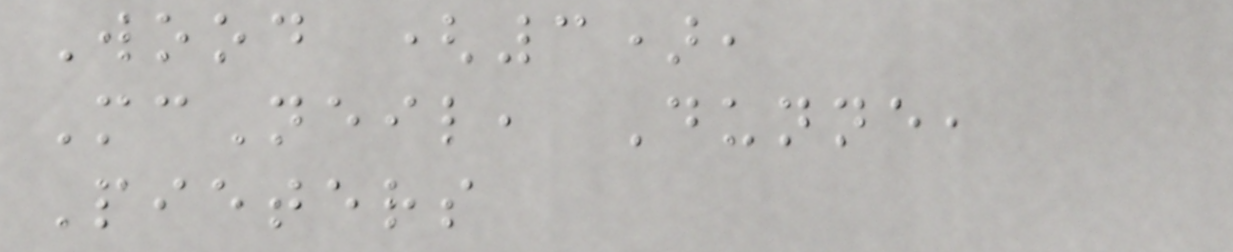Wood (3),
McNeil, Dunne,
Pieters
